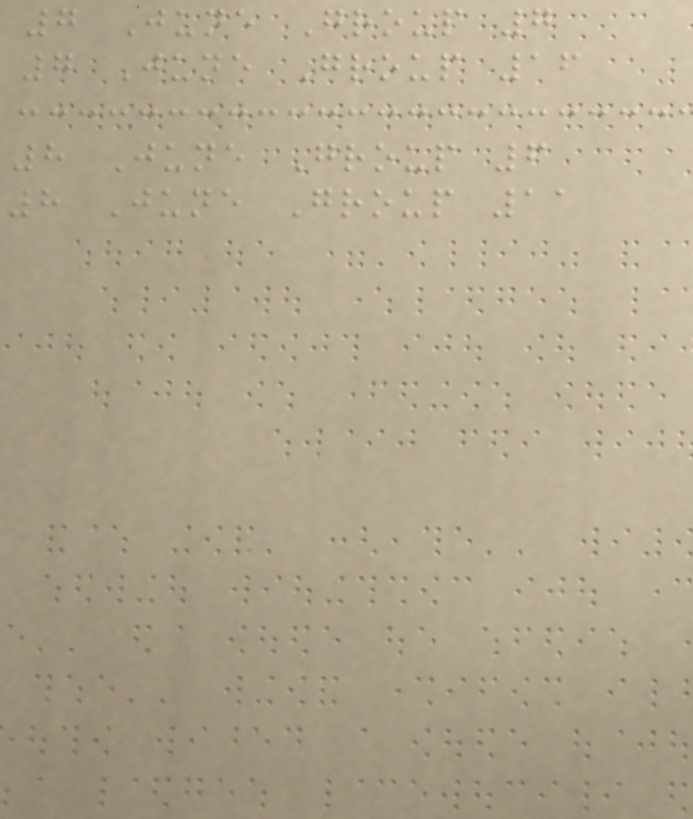7 June Group 7
7 June Group 16
8 June Group 6
8 June Group 11
